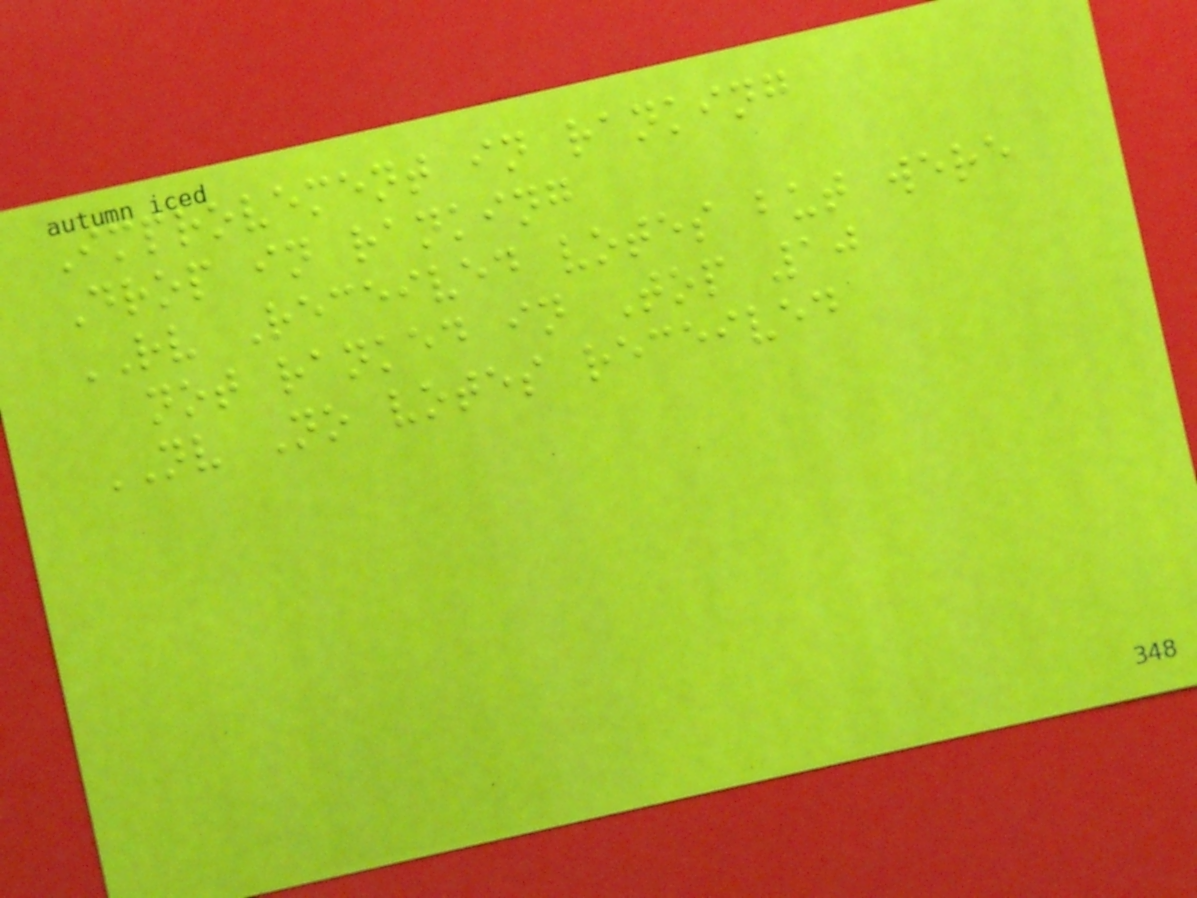Improvement in ranking
Drop in ranking
RV Received votes but were
not ranked in Top 10
NV No votes received
